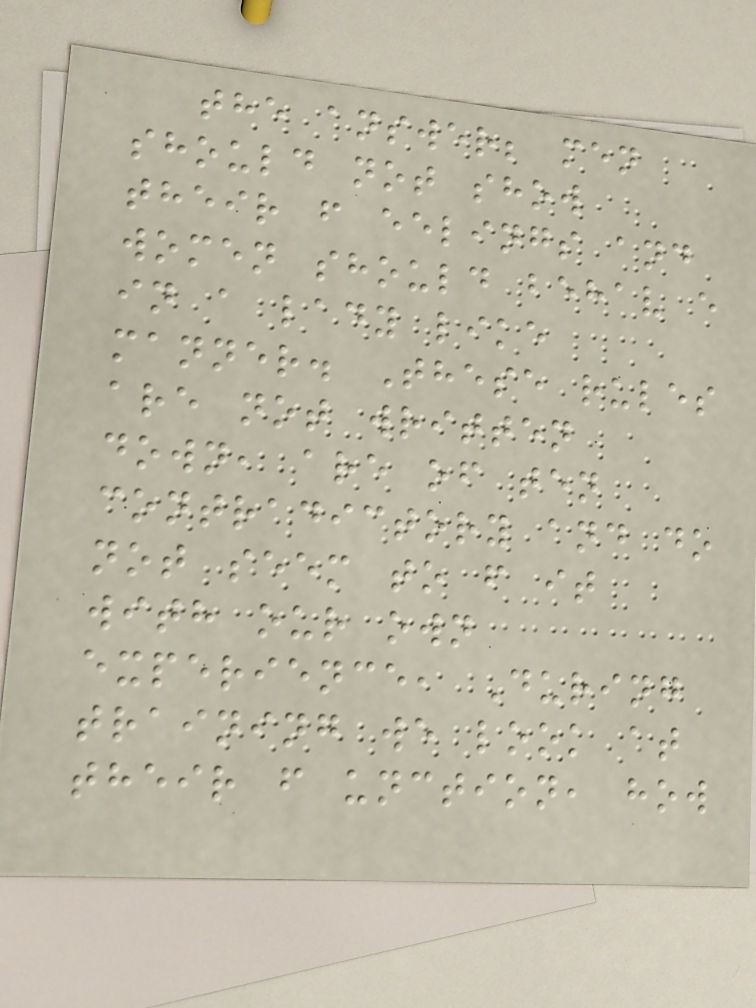the answer; men
should not show
their f eelings and
women should behav e
in a lady like
manner. These rules
are not written
down, are of ten
contradictory and do
not seem to f it
with our own
experience, During
training we look at
their f unction, how
